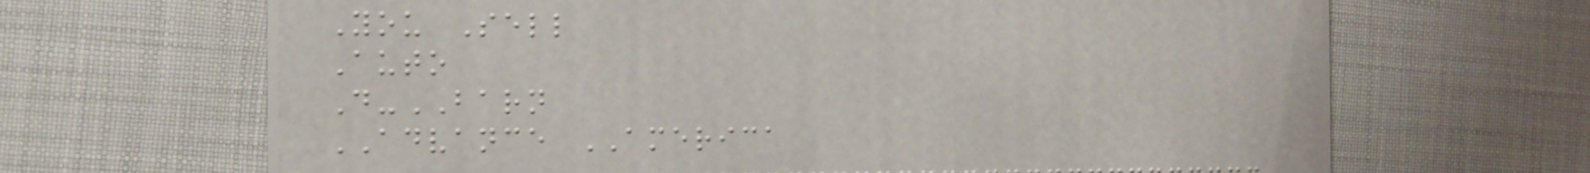You Sell
Auto
D-BARN
ADVANCE AMERICA
